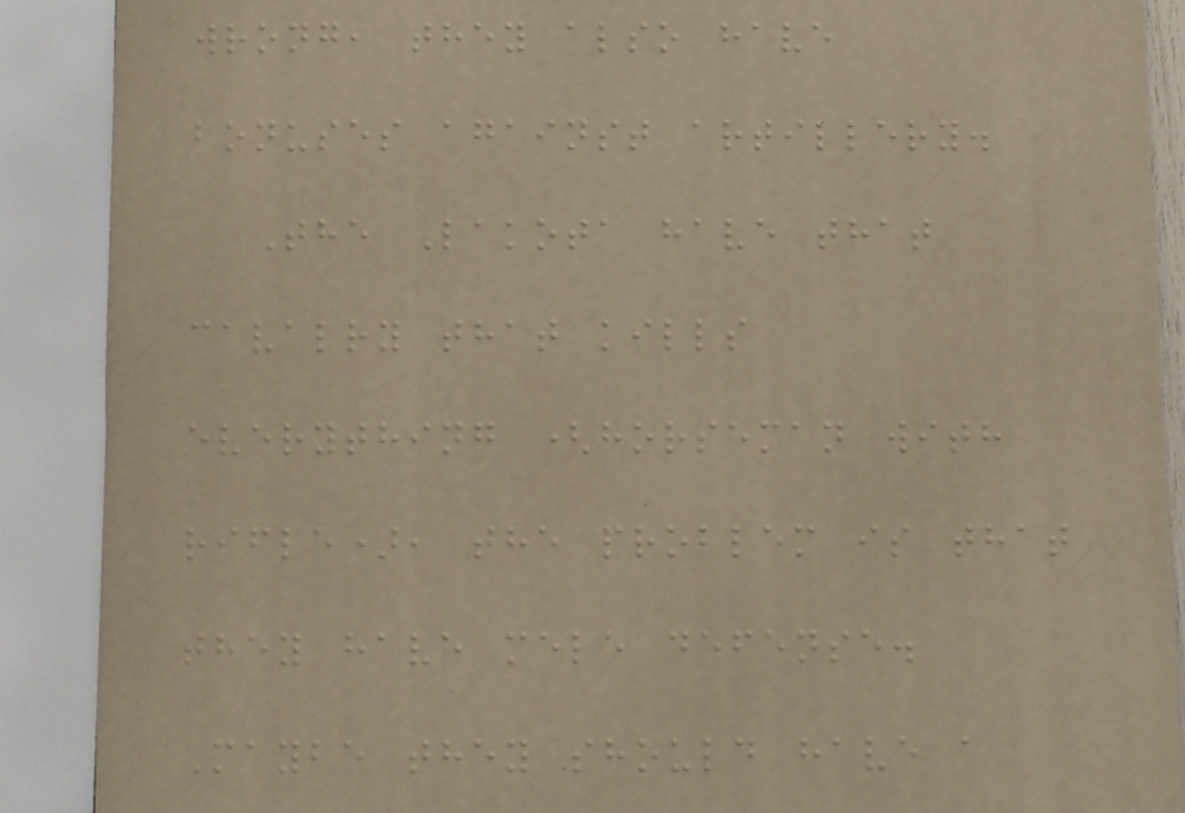wrong, they also have
bonuses against artillery.
The Lakota have that
cavalry that kills
everything (horseman with
rifle), the problem is that
they have mele defense.
Maybe they should have a
